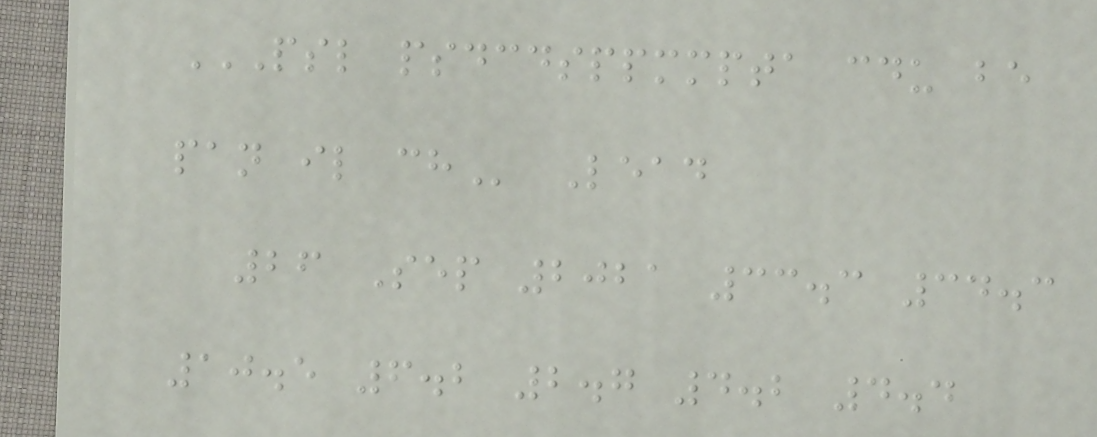PSL PSDCDSPPMMPTA CDU BE
PAN IL CH Lead
26 Sep 2021 33.3 34.3
10.5 6.2 2.7 4.2 4.4
